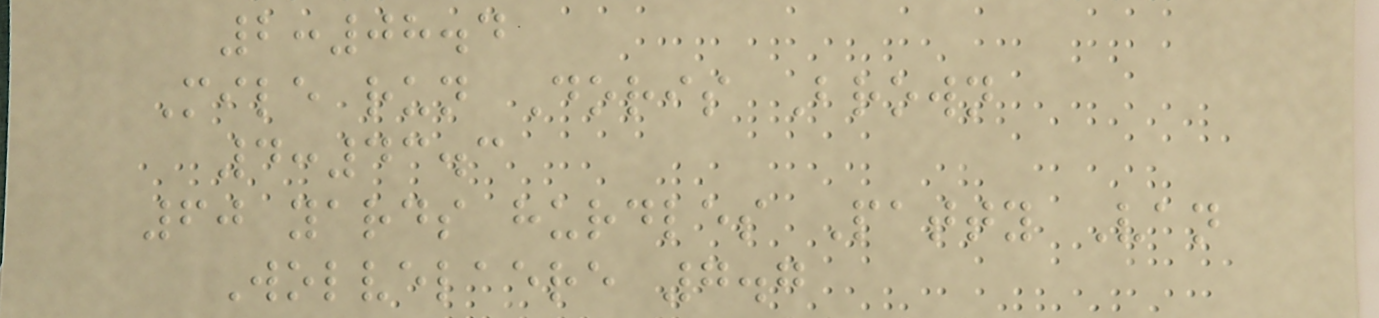2:08.4
Mile run Doris Brown
4:43.3
60 yards hurdles Patty Van
Wolvelaere 7.7
